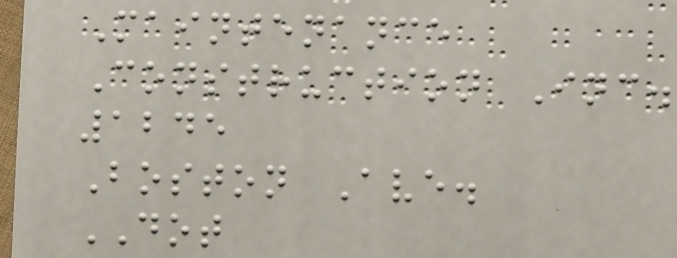Maintenance
Construction Inc.
1245
Boston Ave.
DOT
